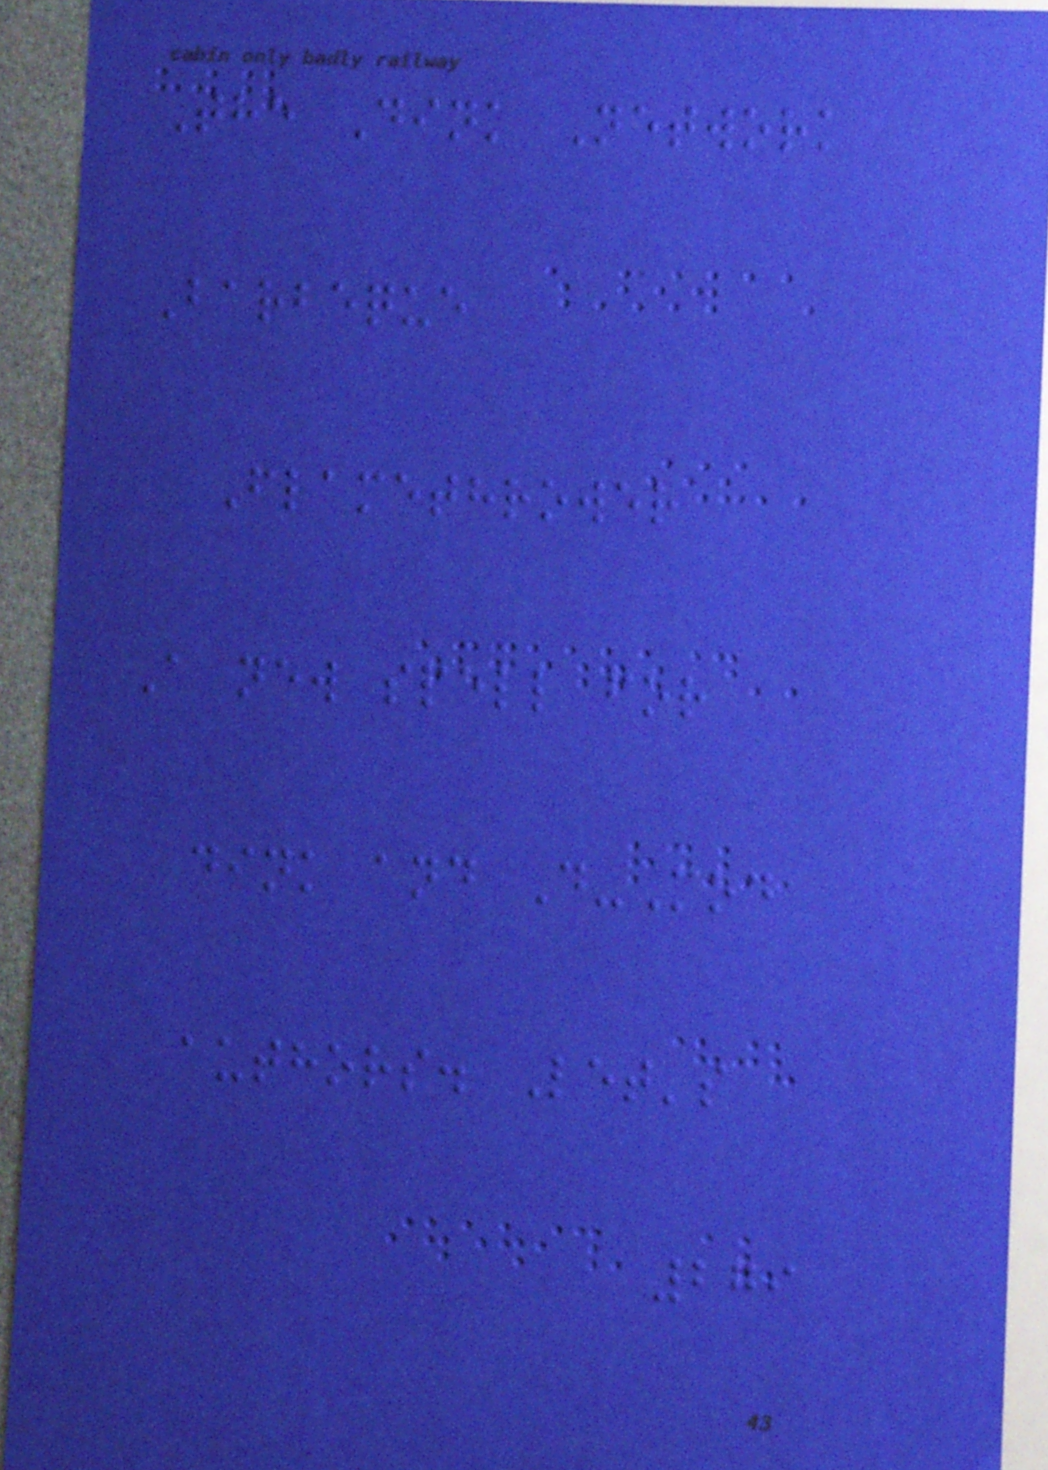The Dink Network
Barbeque
Flamethrower
A new spell for
dink and D-Mod
authors. Let's
279
